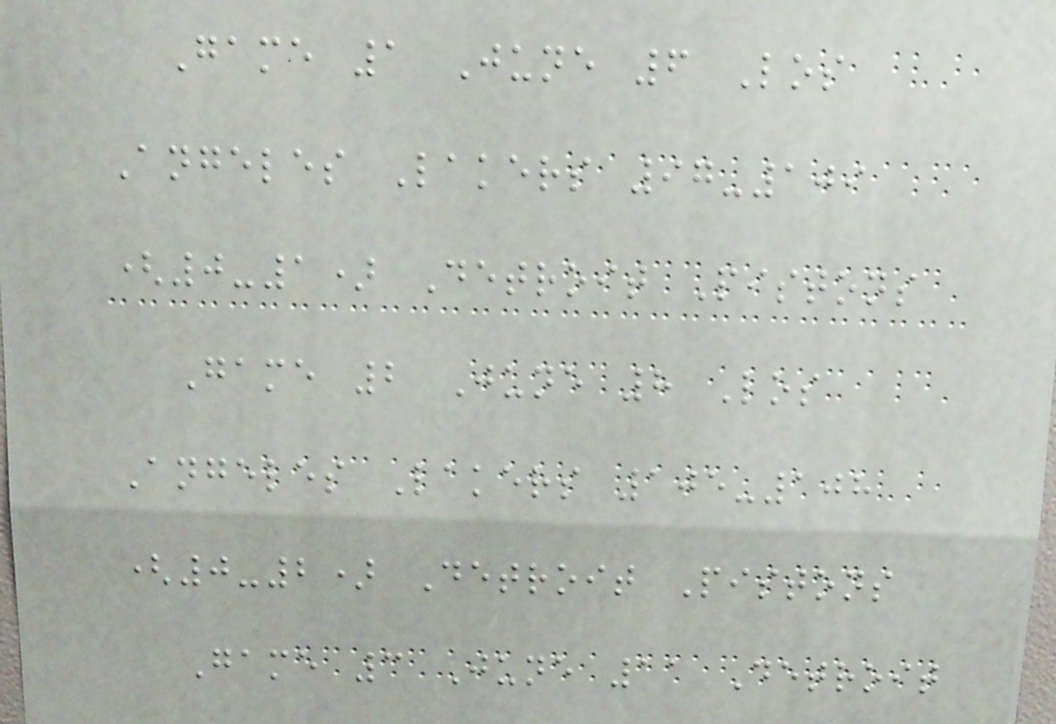Game 1 June 6 Los
Angeles Lakers 97-109
(0-1) Detroit Pistons
Game 2 June 8 Los
Angeles Lakers 105-108
(0-2) Detroit Pistons
Game 3 June 11 Detroit
